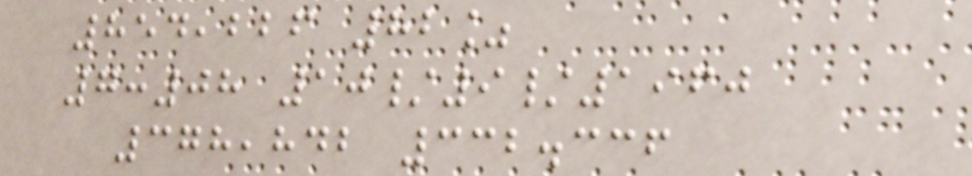854,226 82%
7:08 10/9/1960
378,842 332.336
